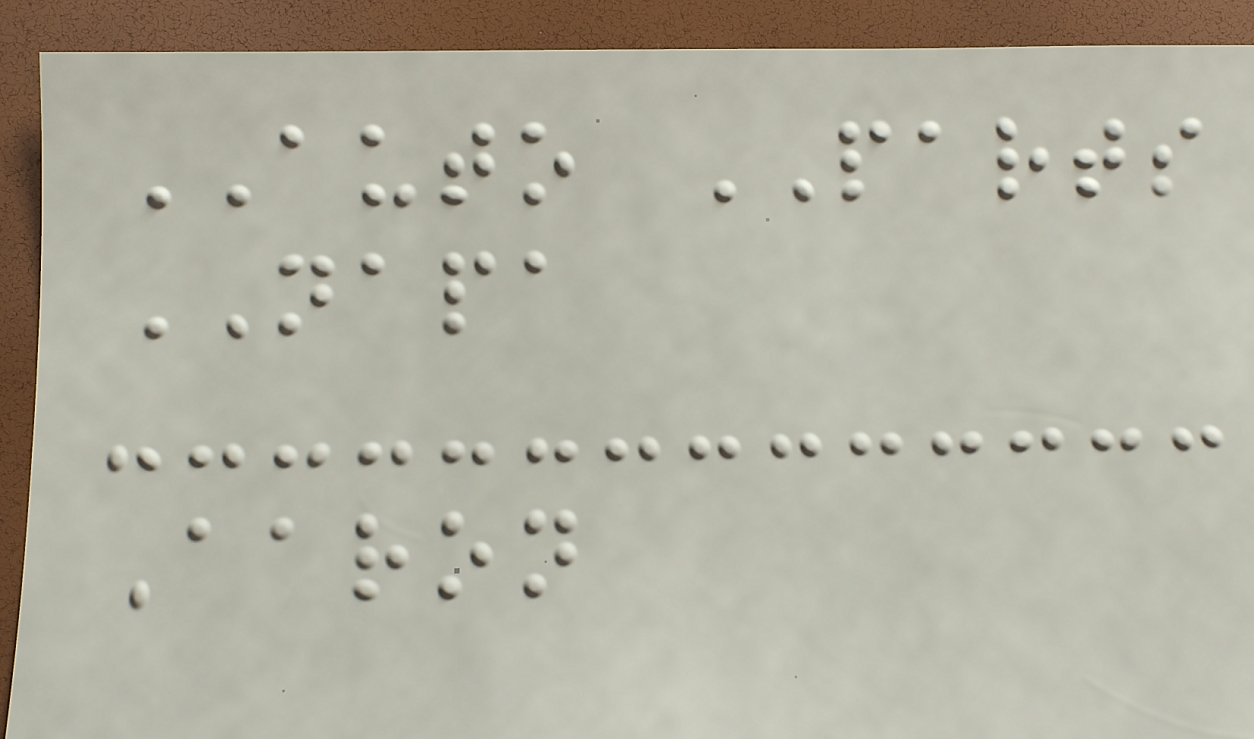AUTO PARTS
NAPA
Aaron
